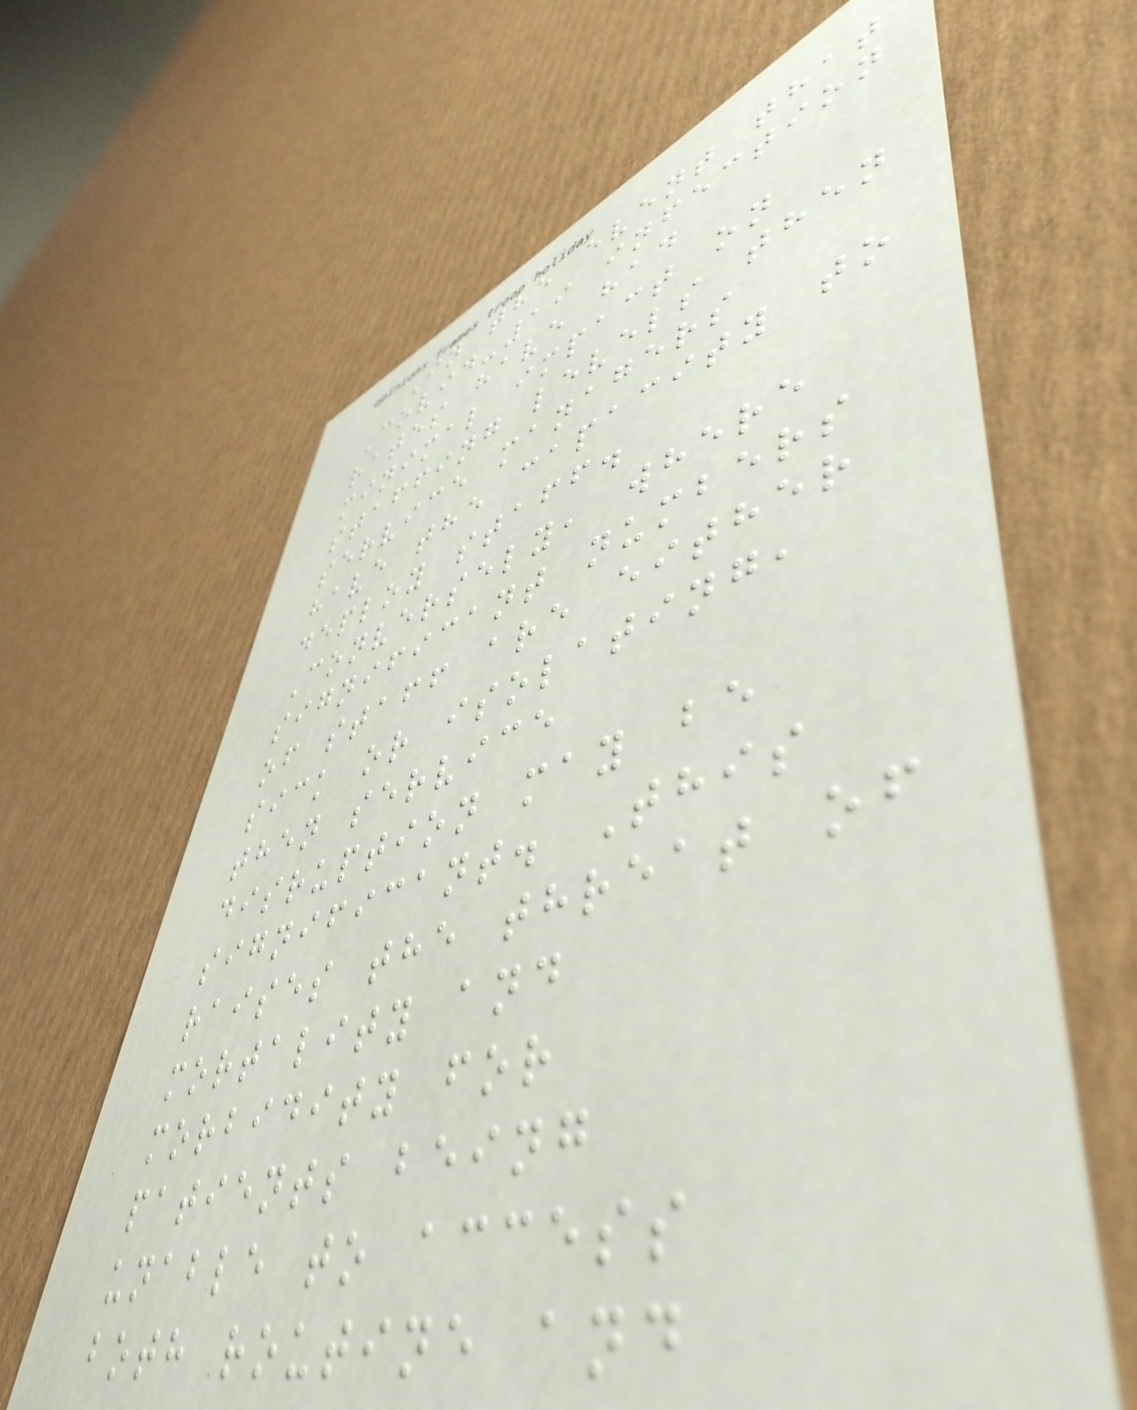In the event that
Covid-19 infection
rates have had
minimal impact on
staffing levels then
service managers
have the capacity to
deploy staff.
Conversely, where
significant numbers
of staff are either
sick or isolating,
then service
disruption may be
significant. This
raises the threat of
mortality and
morbidity for
patients being
unable to access
both routine and
